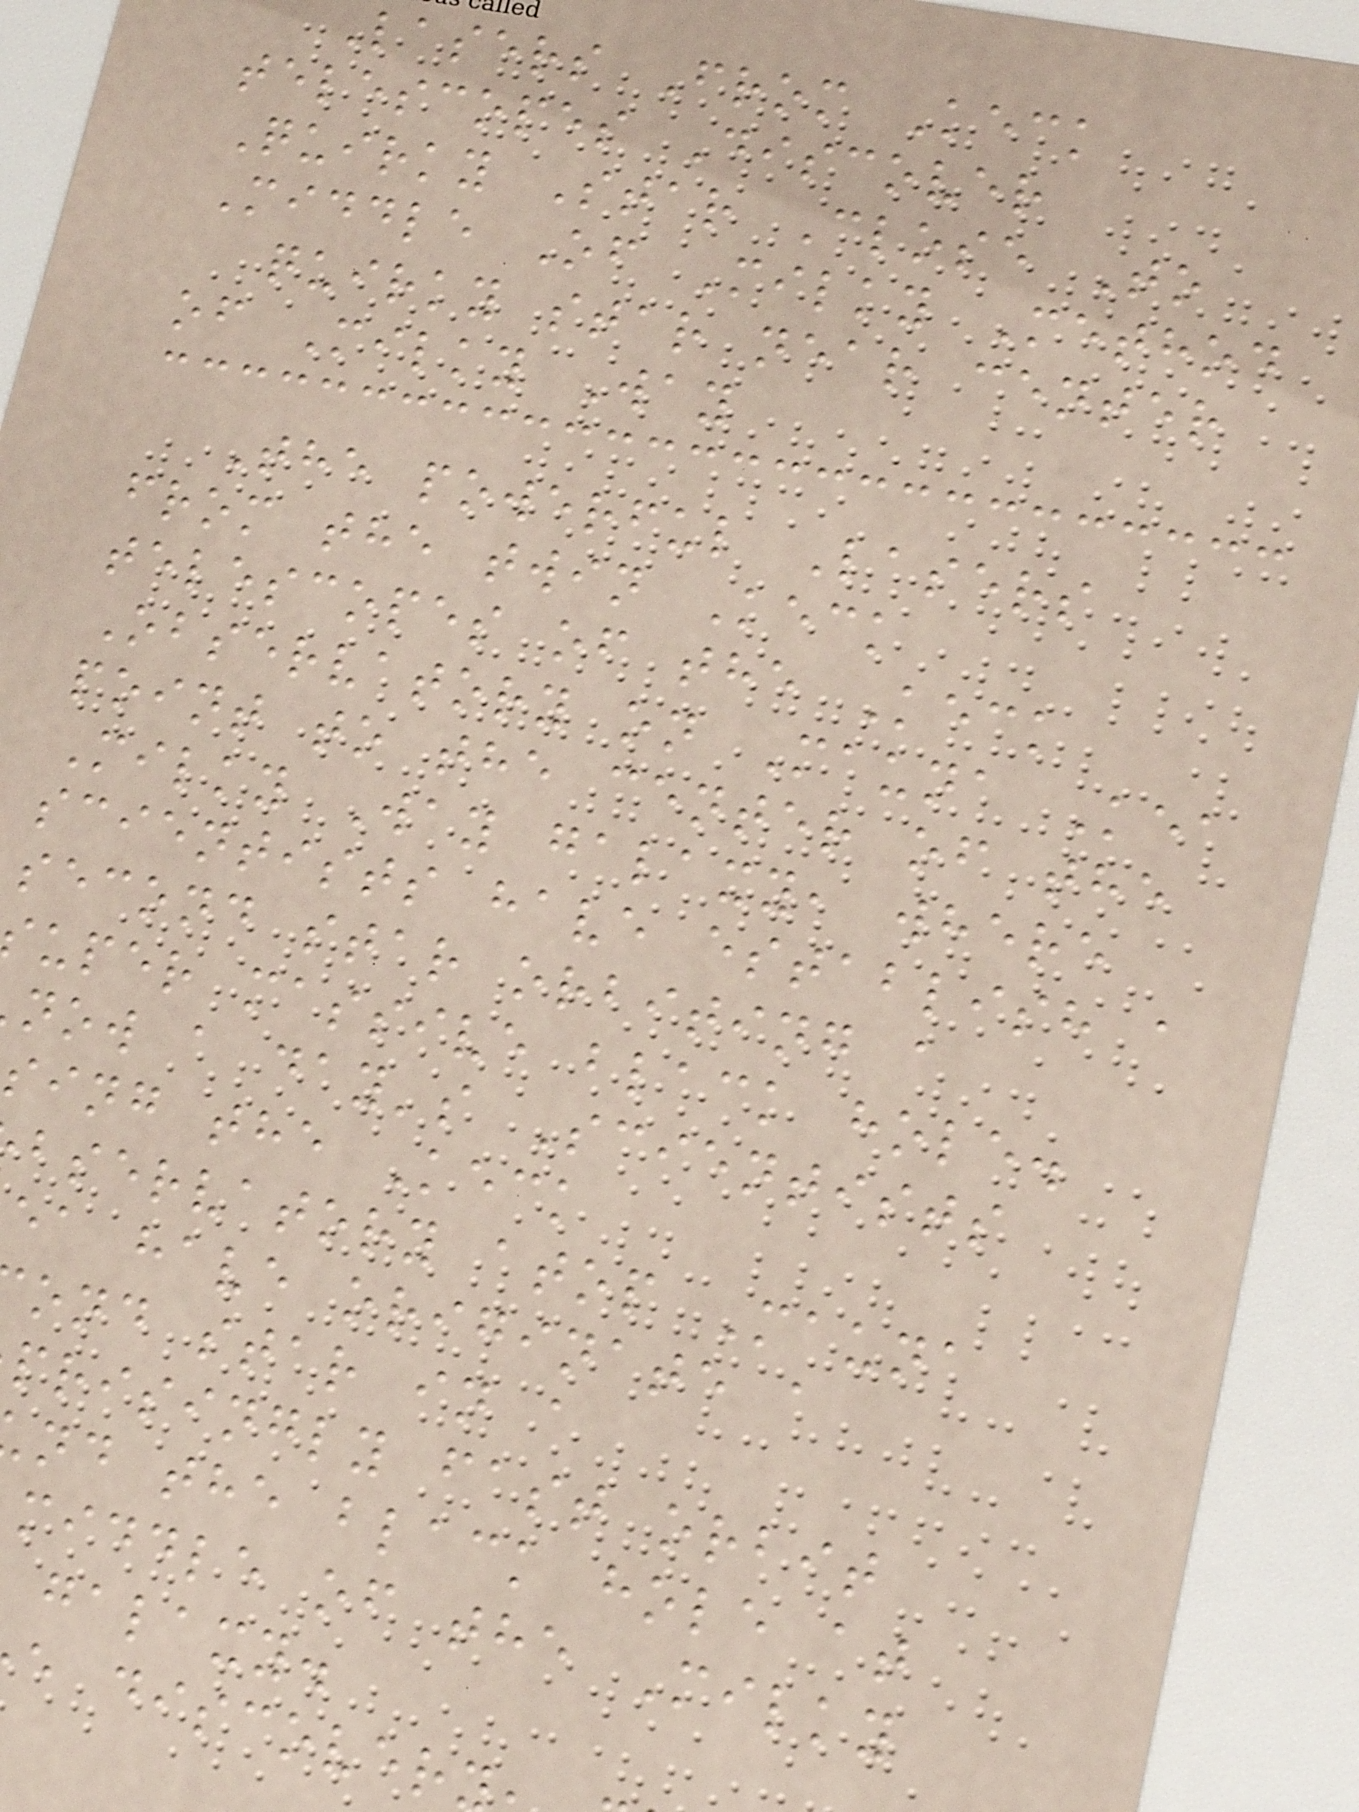Lasers From Keck
telescopes Discover
Quirky Star Close To
Middle Of Milky Method
quirky star near center
of Milky Way
The powerful Lasers
from the twin Keck
telescopes of the Keck
Observatory on Mauna Kea
point to the center of the
Milky Way galaxy, where
scientists have establish a
second star orbiting a
uper massive black hole.
now a day's Scientists
sing the Keck
bservatory atop Mauna
ea have originate a
ond star in a
prisingly fast orbit
nd the black hole at
middle of the Milky
galaxy.
e discover
